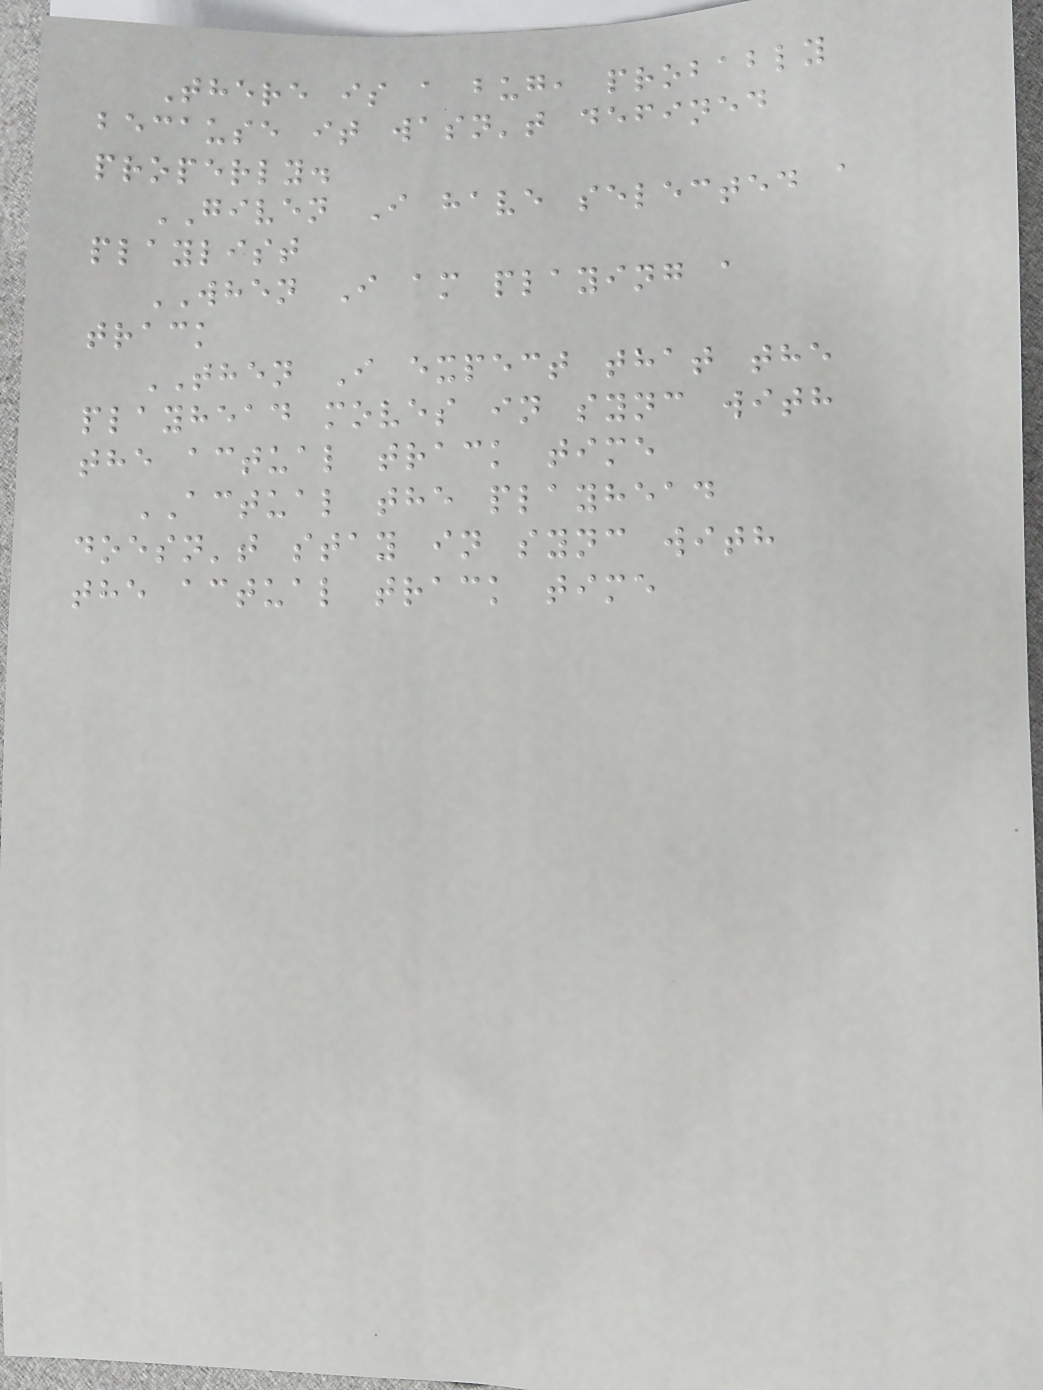There is a bug, probably
because it wasn't defined
properly.
GIVEN I have selected a
playlist
WHEN I am playing a
track
THEN I expect that the
playhead moves in sync with
the actual track time
ACTUAL the playhead
doesn't stay in sync with
the actual track time
